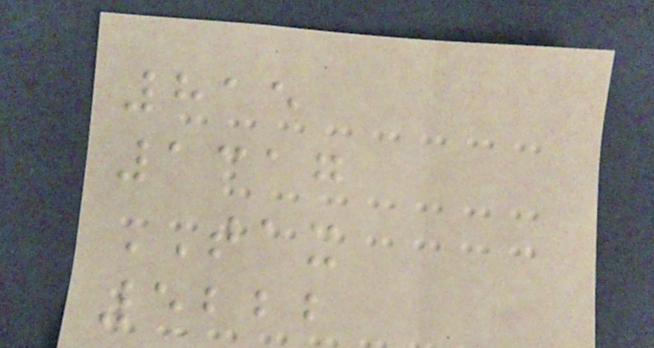815
1317
TAX
5222
